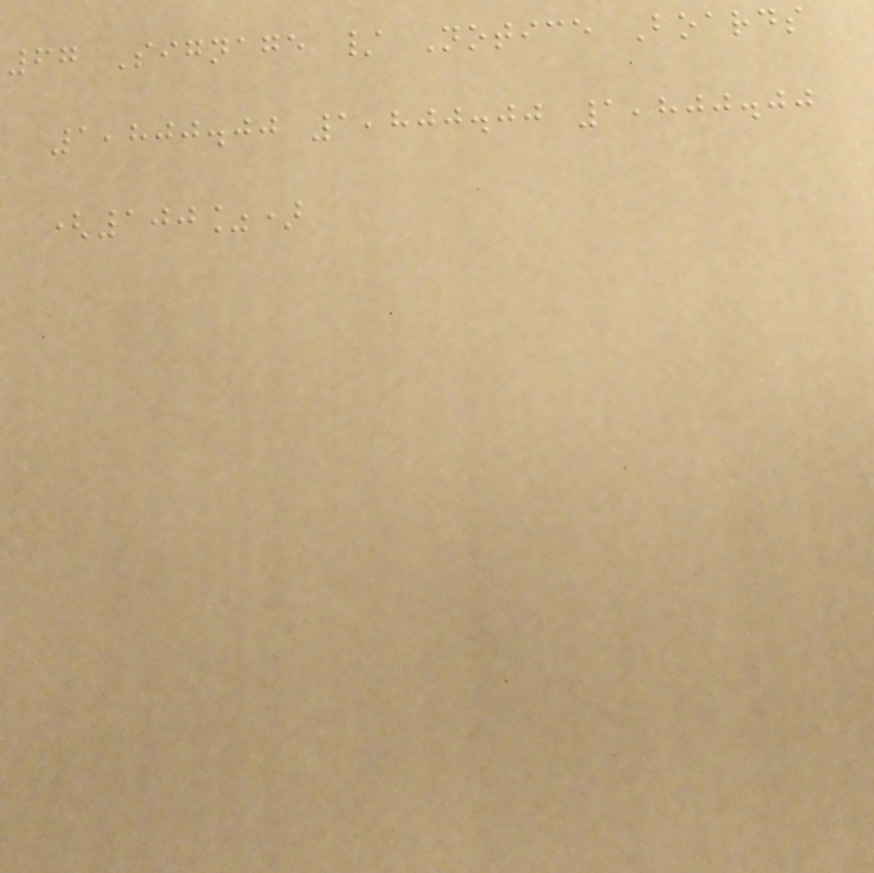67 Signage / Notice Boards
1,800.00 1,800.00 1,800.00
(100%)
